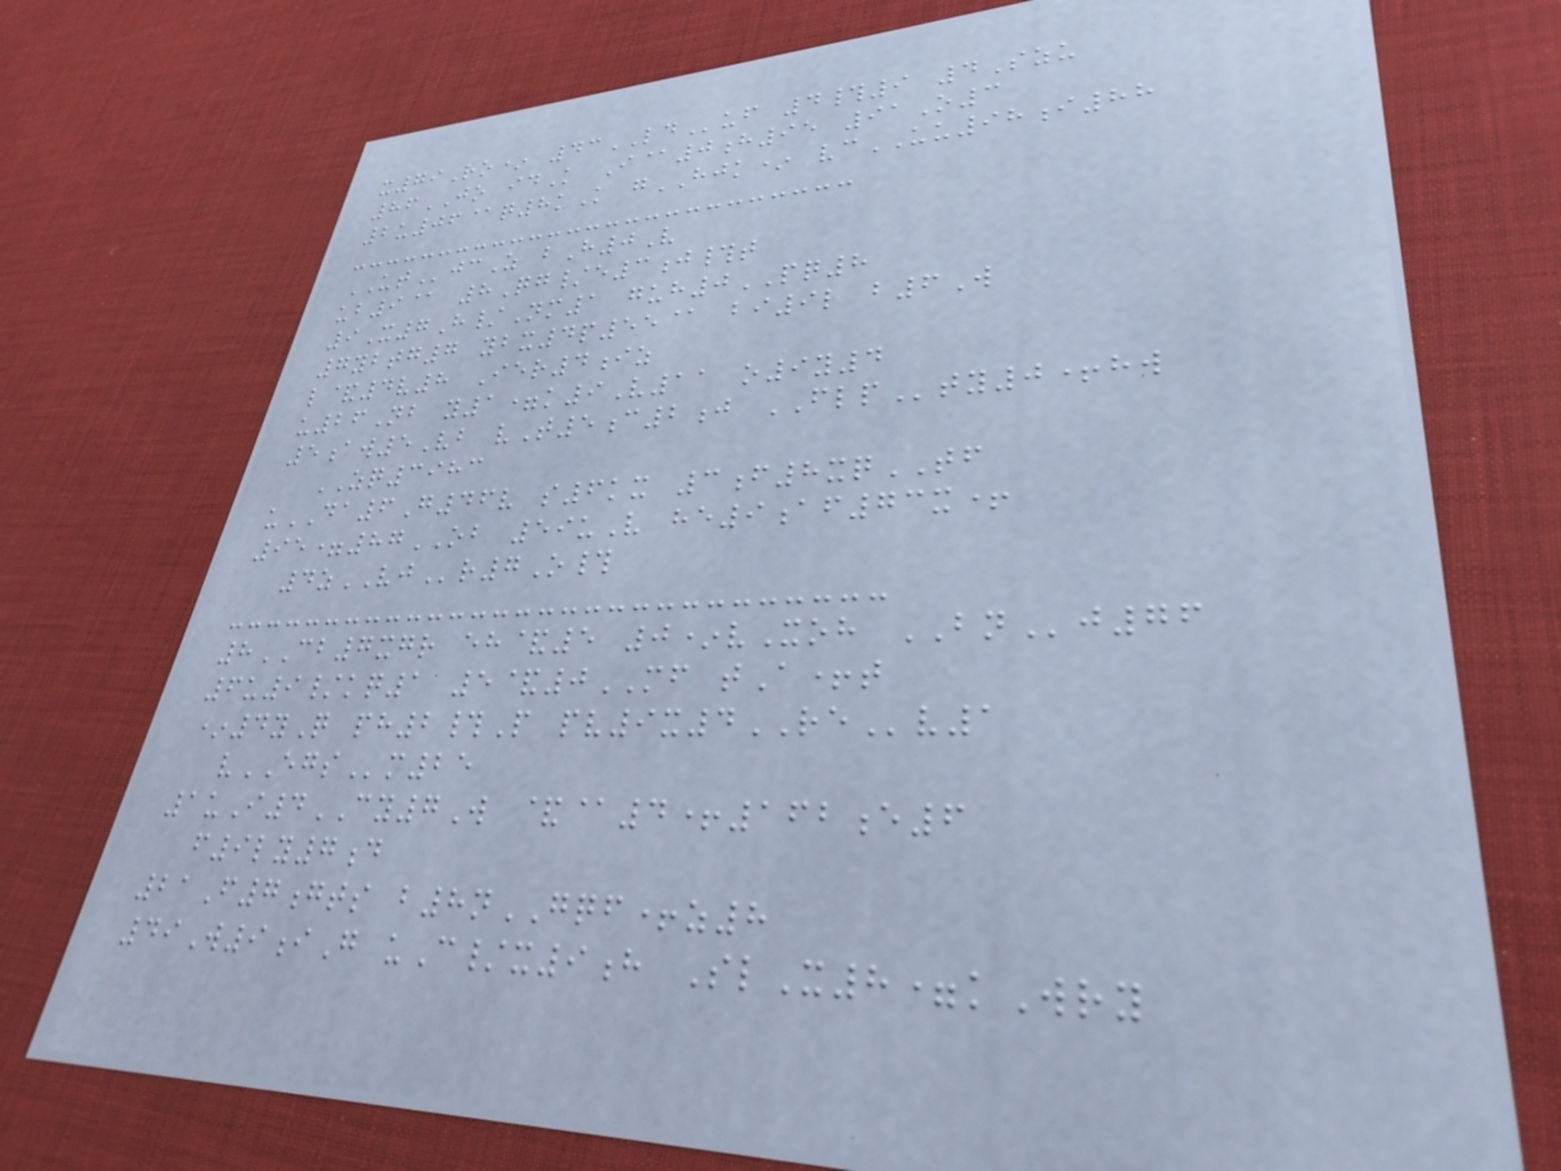x79Ro* 43LDuf 4#9 4Szu
86JO idK I@0h95 91O3
2u06@q8kK gHJK* vcUU98i88
UTjcZ bH0V
ub9@ 8Qg/e3j#t
9X7H/Nm1 guh0PQ8
7ybtg7 ybx4p55@ bi9l b6W
l&4v8 Ier4iz
u26Nb y1=k9V11 o9y4
5aw5Vb vT5c2j FLPty0+hw
ZQ3983
uDA6G46v s6kx 3f8xqTF
95=87OB 59uV he9af73x+
4zVJr7O#
8CB7xgr eh&5 0*vXoh BNj76
6u9/kq1 5&0MF tA+t
*4yQ ph2#P pv9x4REv1
vEGSm25
1uI4CY7W &@4+162e6
f9ly7d
21F7gts b8nGQF+z8
49W9iG uC/x9h SlX8=kWry
